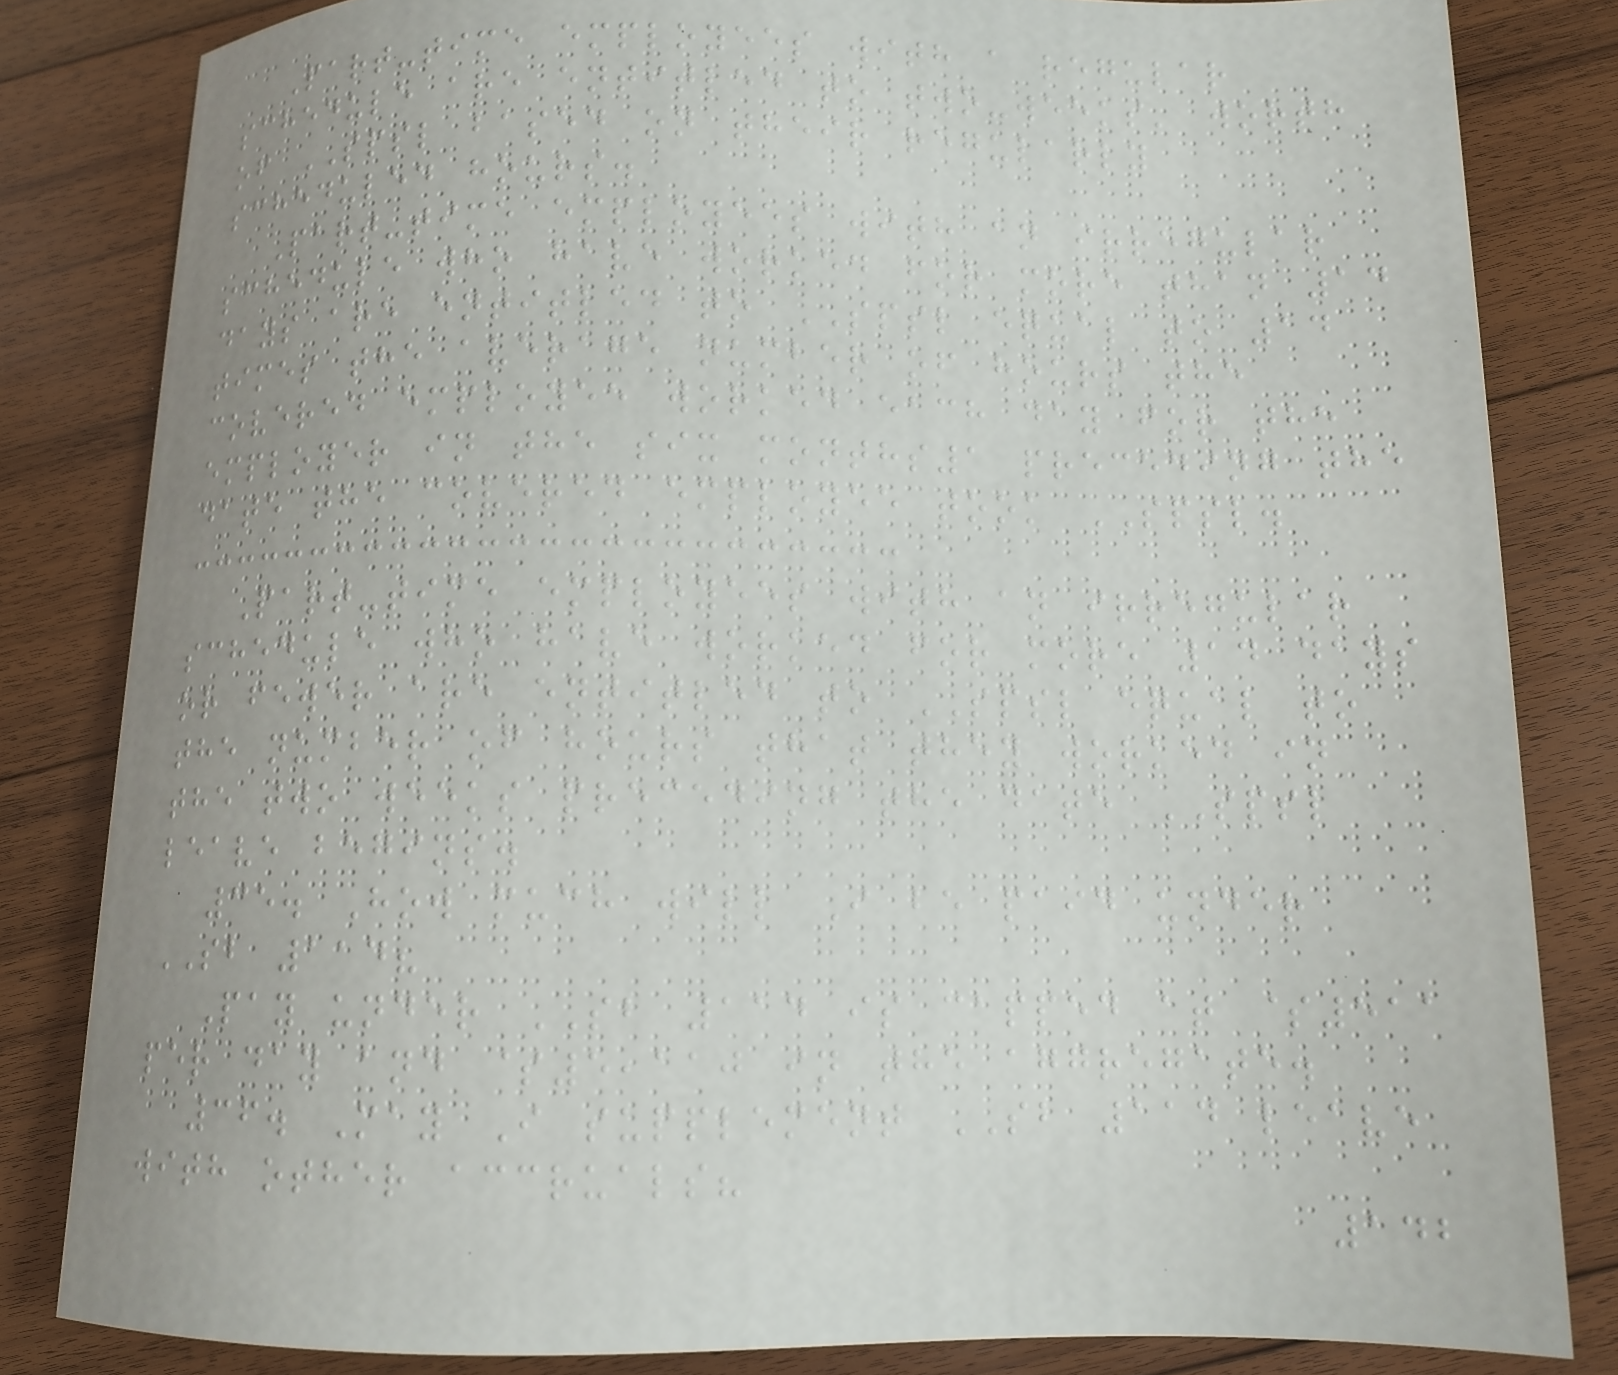Part-time employees with a regular
schedule are entitled to two-weeks' worth
of SPSL based on their regularly
scheduled hours.
Part-time employees with an irregular
schedule who have worked for more than 14
days are entitled to SPSL equal to 14
times the average number of hours the
covered employee worked each day for the
employer in the six months1 preceding the
date the covered employee took SPSL.
Part-time employees with an irregular
schedule who have worked for more 14 days
or fewer are entitled to SPSL equal to
the number of hours that they worked in
the two weeks preceding the date SPSL
leave begins.
35. How much will I be paid under
SB 114?
Pay under SB 114 is capped at $511
per day and $5,110 in the aggregate.
36. May I supplement SB 114 leave
with other accruals?
142
